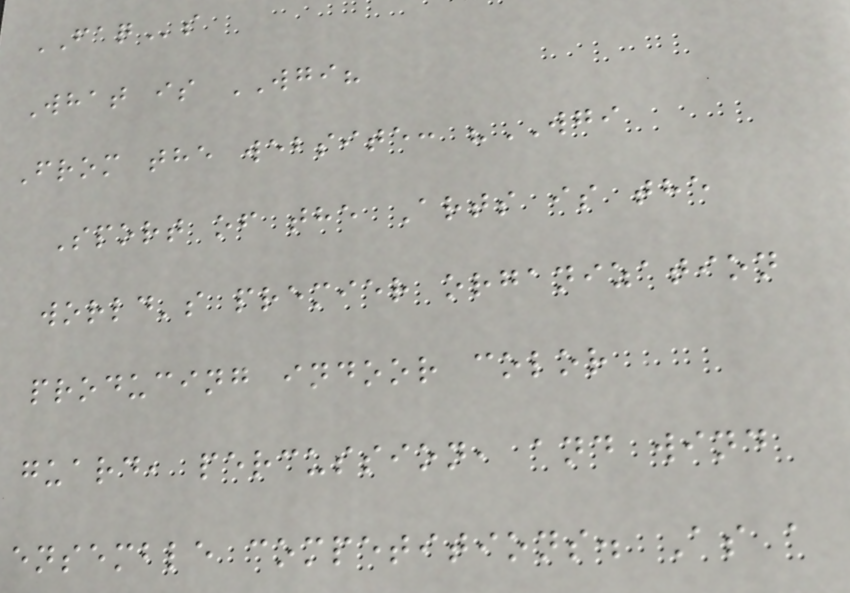FAQs
What is WGI?
From the website: "WGI
Sport of the Arts is the
world's premier organization
producing indoor color
guard, percussion, and wind
ensemble competitions. As a
